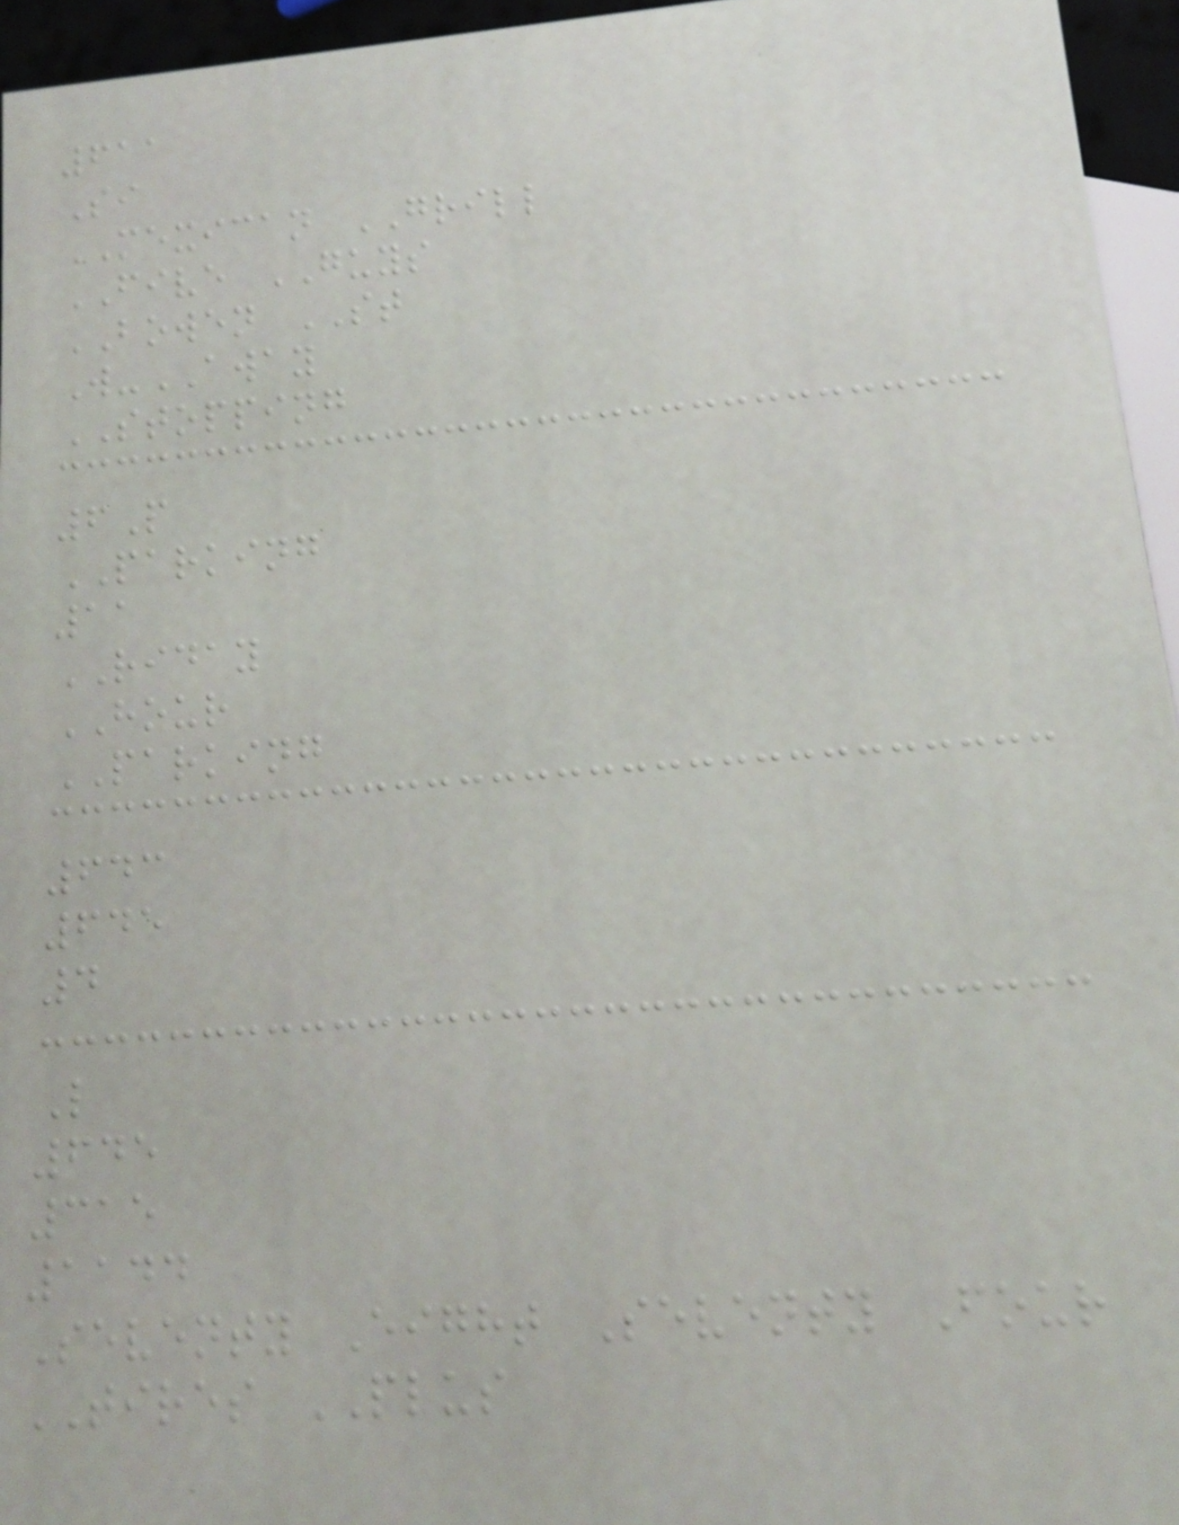611
Si
MEXICAN GRILL
FIVE GUYS
BOWEN ST
W-AWAY
STOPPING
6P
PARKING
11
RIDAY
HOUR
PARKING
643
645
4
L
645
315
1144
Seventy Eight Seventy Four
TIRES PLUS
